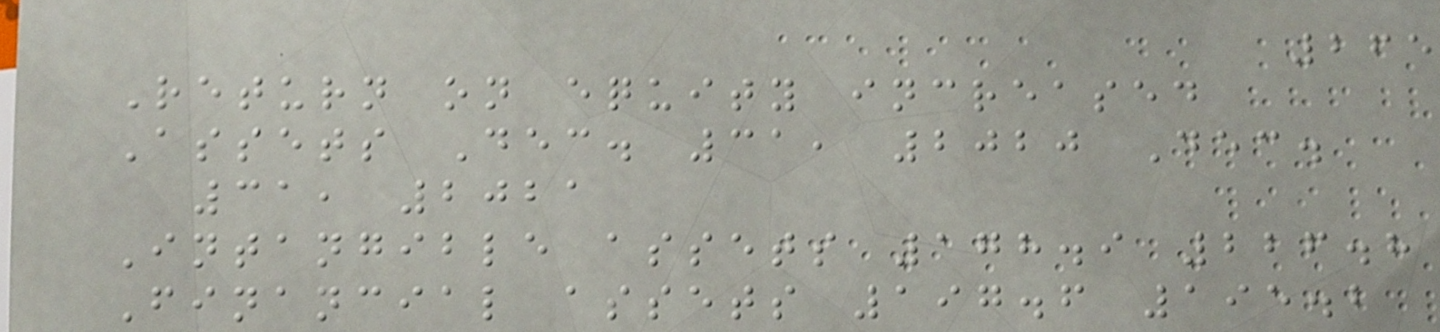265
Return on equity increased
Assets Dec. 31, 2020 Dec.
31, 2021
Intangible assets 178.9 226.8
Financial assets 197.6 195.2
